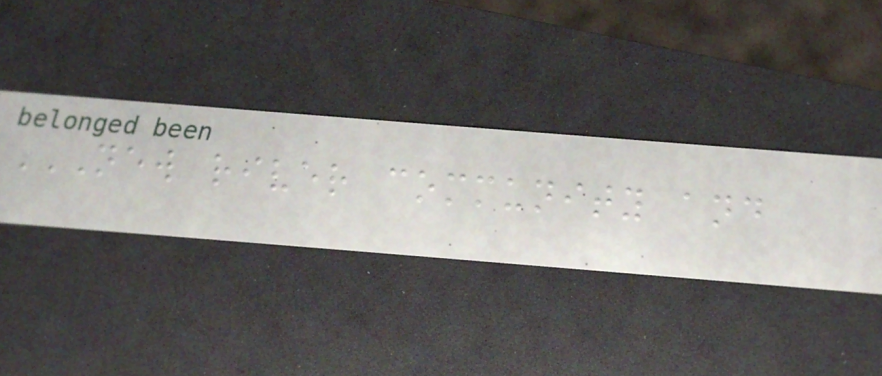NEW RIVER COMMUNITY AND
